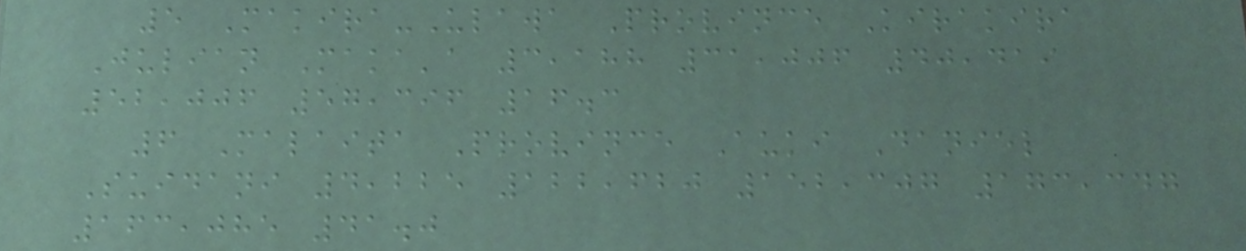5 Makira-Ulawa Province Kirakira
Julian Maka'a 3,188 31,006 40,419
52,006 57,396 16.3
6 Malaita Province Auki Daniel
Suidani 4,225 122,620 152,307 173,347
163,085 41.0
